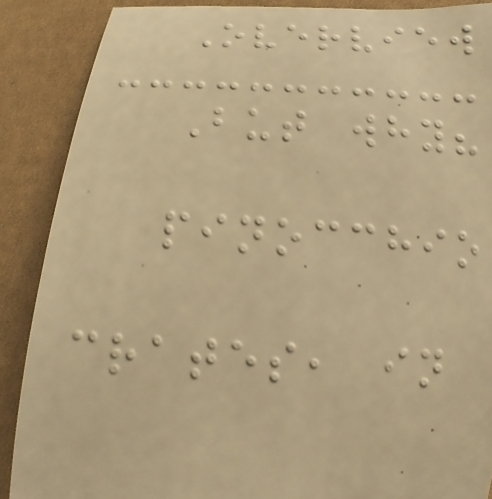Overview
But why?
pinocchio
crates, in
